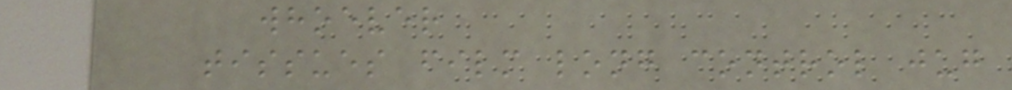whoever
tissues film long control jug
